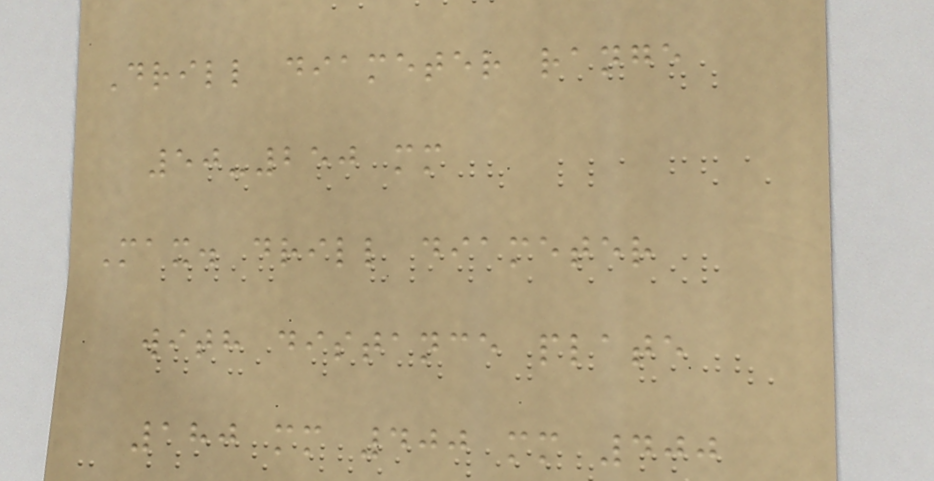Drill diameter range
50-250 mm
Max. drill diameter
with distance plate
180 mm 400 mm 400
